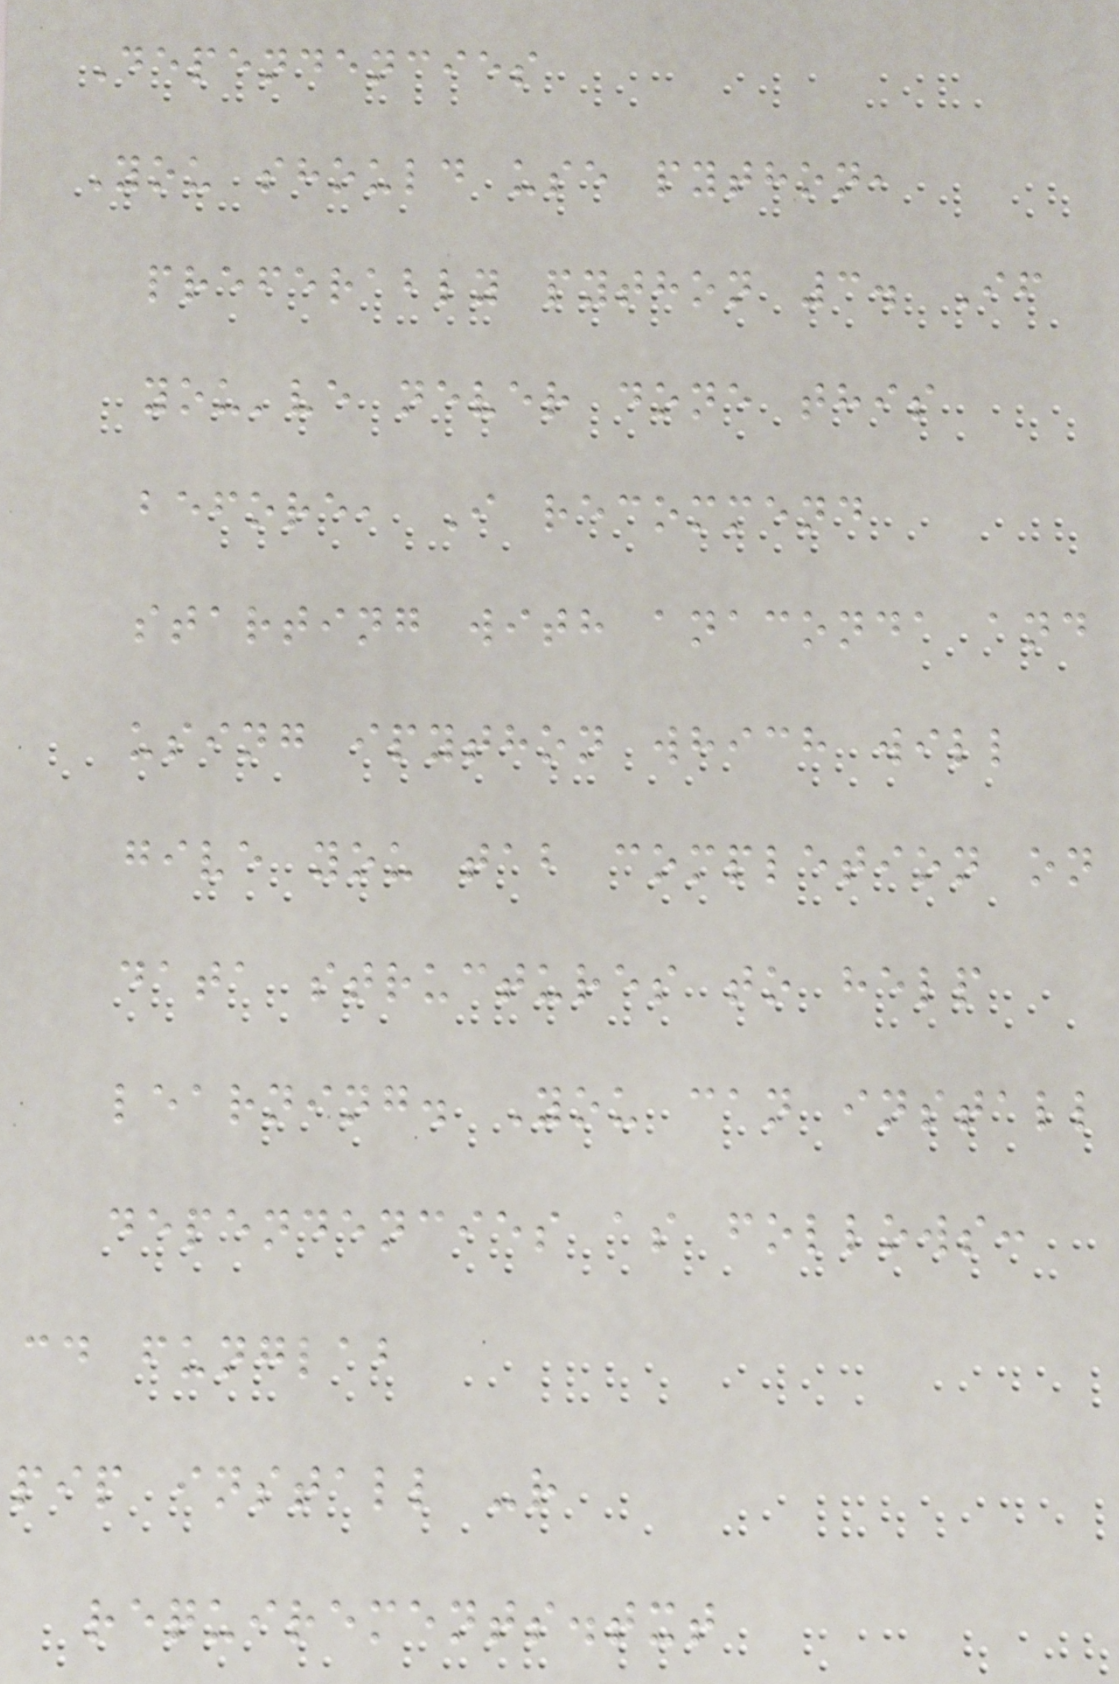Dependencies
You should use python,
preferably python 3. If
you've never done this
before, I recommend
starting with anaconda and
using ipython which will
give you tab completion on
data structures to help
learning. You can install
dependencies as follows:
cd funglab
pip install -r
requirements.txt
